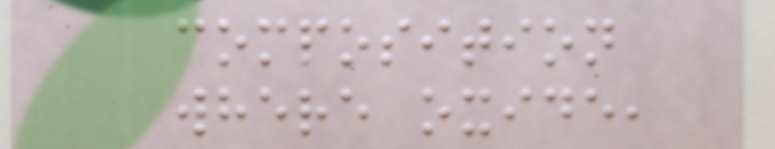composition
where oxide,
